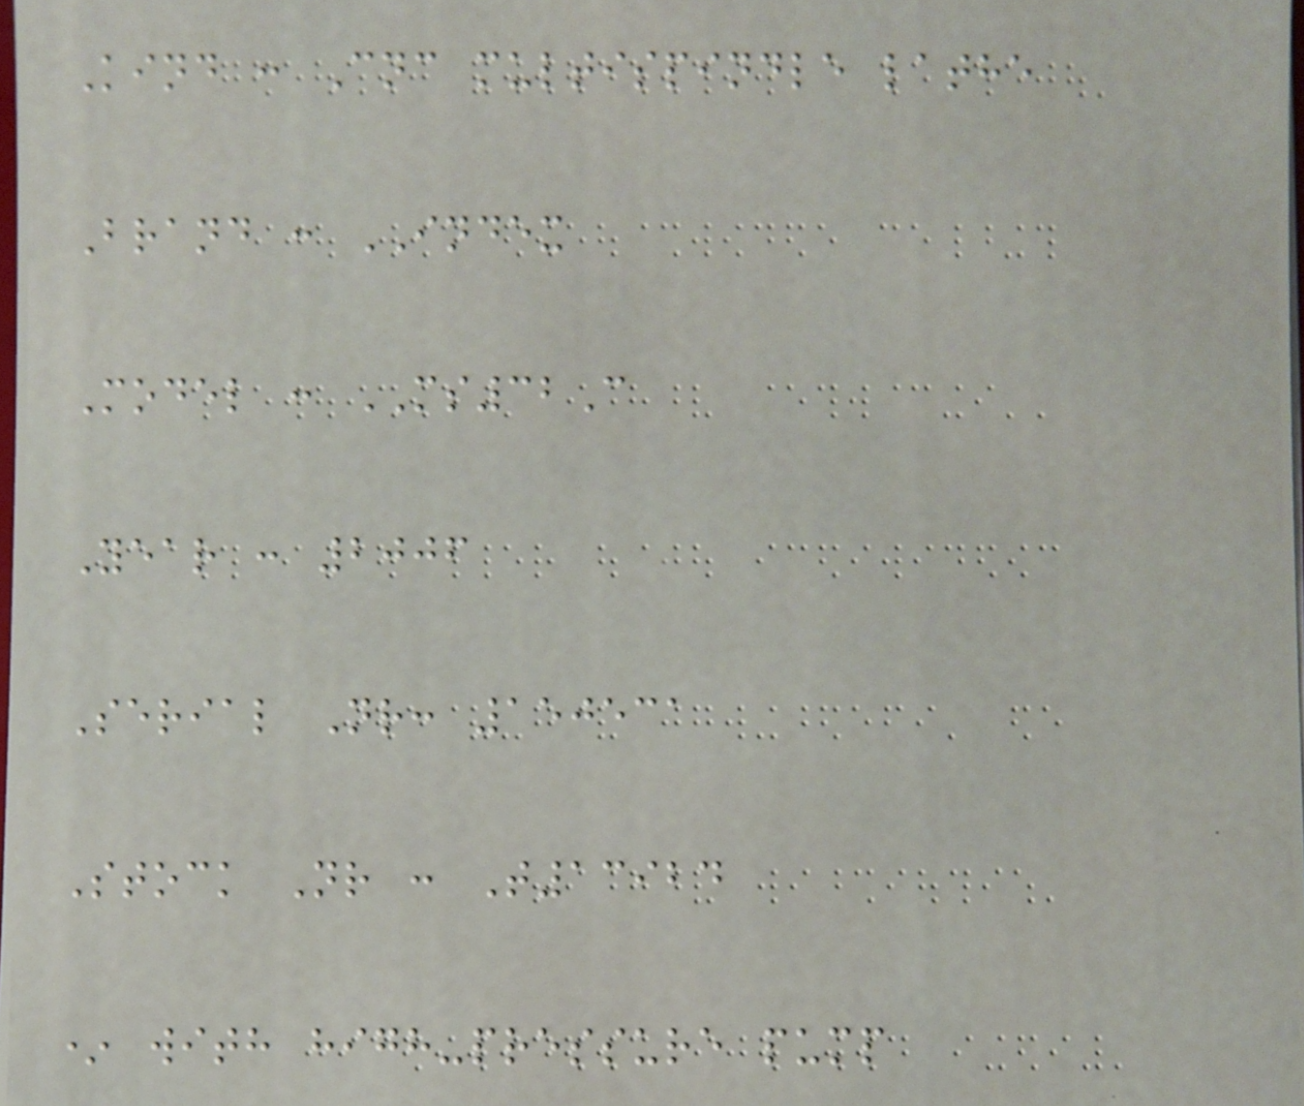Kind : Cnc multispindle lathe
Brand : INDEX
Model : MS32C
Year : 2006
Serial Nr: 150531
Stock Nr : T13924
* with high-pressure pump
